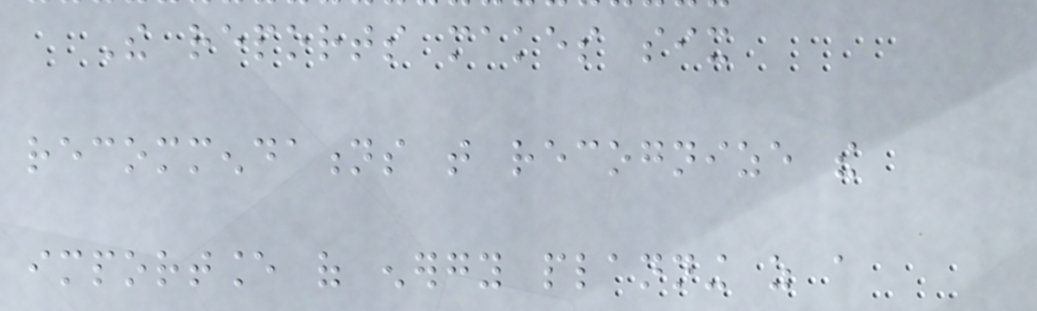The reports makes six
recommendations that recognize the
importance of energy planning as a
